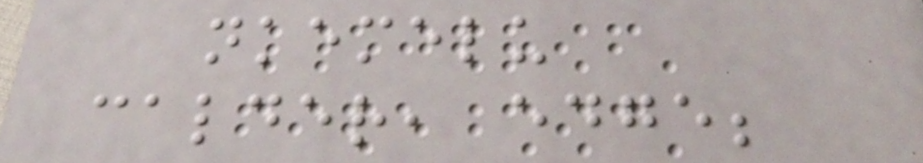nkemelu
calder, edge;
